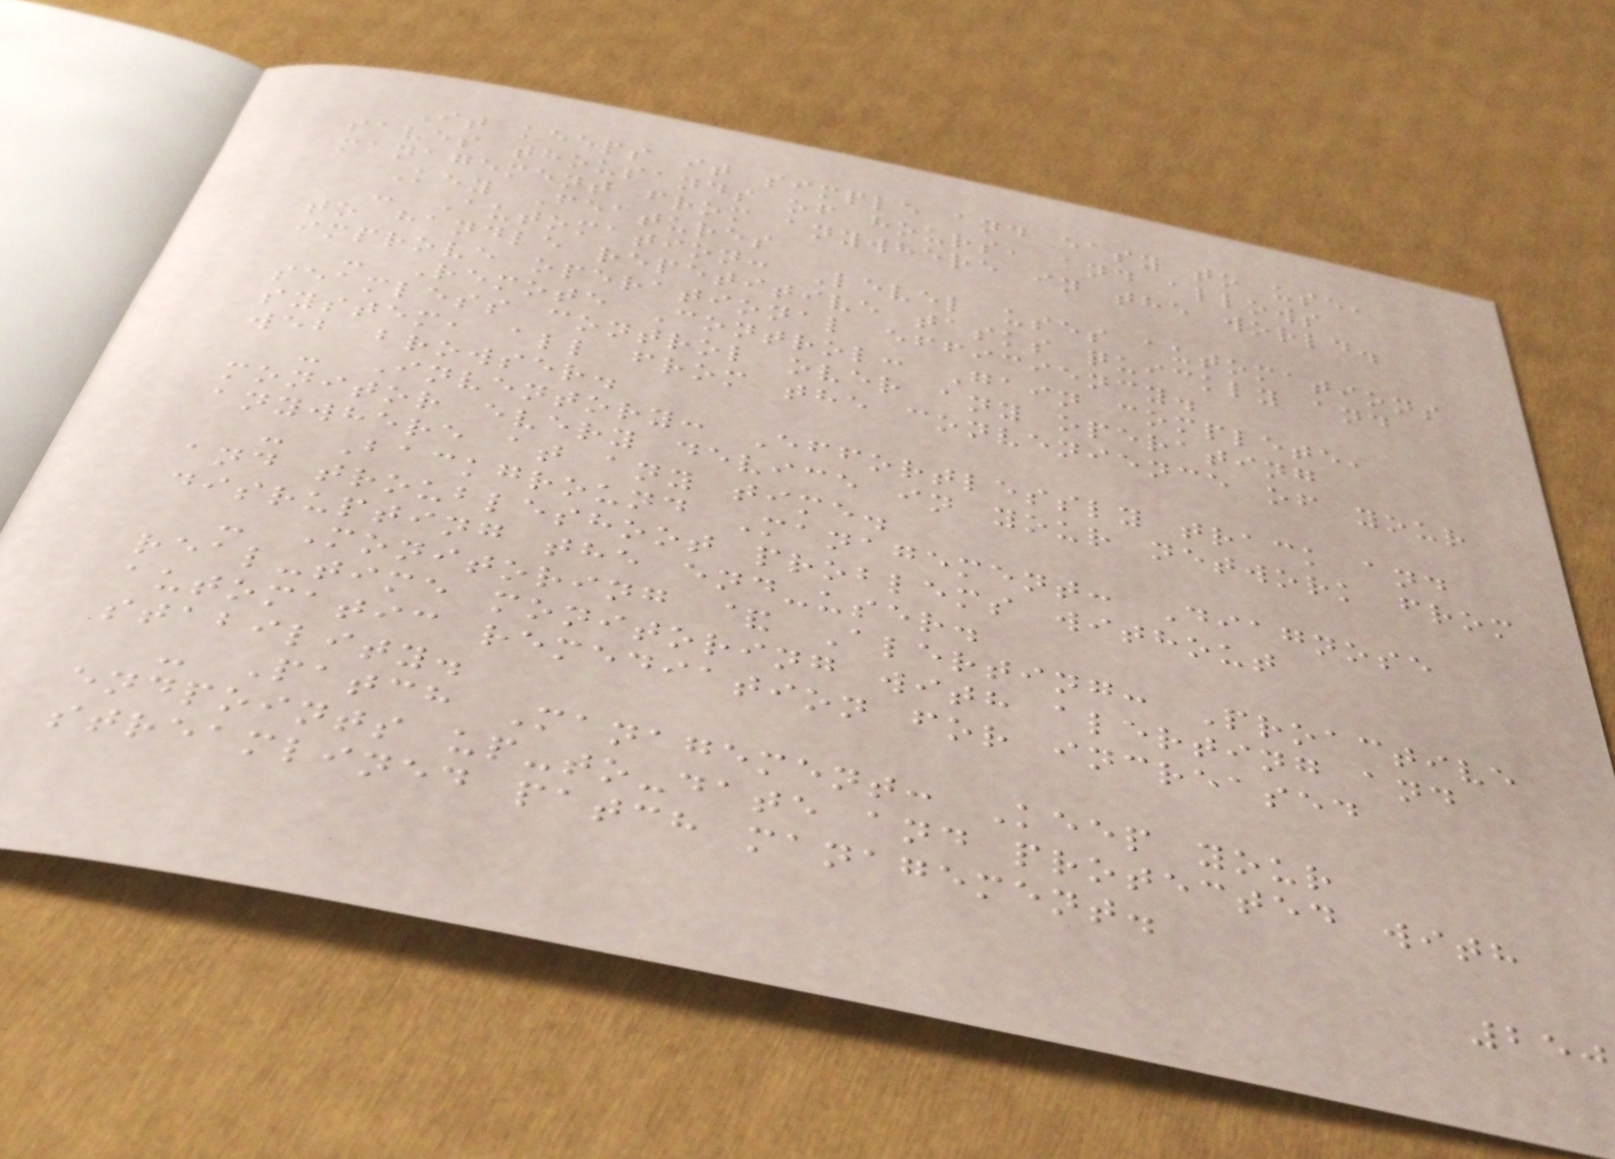It keeps it simple and easy to use,
saves thousands of hours, and allows
management from anywhere in the world.
Key Features
- Automation: Level uses automations
to handle repetitive tasks quickly and
improve operational efficiency.
- Remote Control: Gain complete,
seamless control over any operating
system, all from the convenience of your
web browser.
- Inventory: Effortlessly track and
monitor every device in your network from
anywhere at any time.
- Background Management: Diagnose
and troubleshoot problems without
disrupting the end-user.
- Monitoring & Alerting: Proactive
real-time monitoring with alerting and
automatic remediation for increased
stability.
- Patch Management: Keep your
endpoints up-to-date and protected with
streamlined patch management.
250
